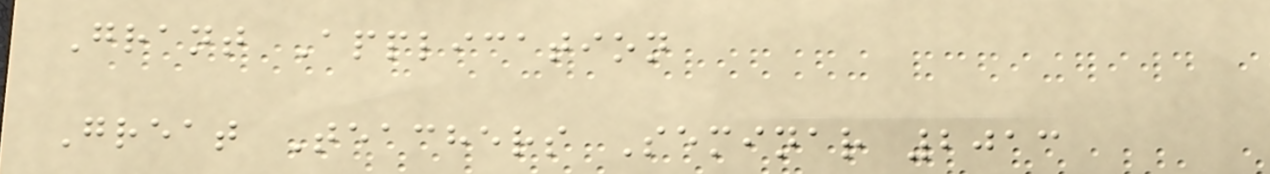Grant Application
Great Teachers Seminar 2013
